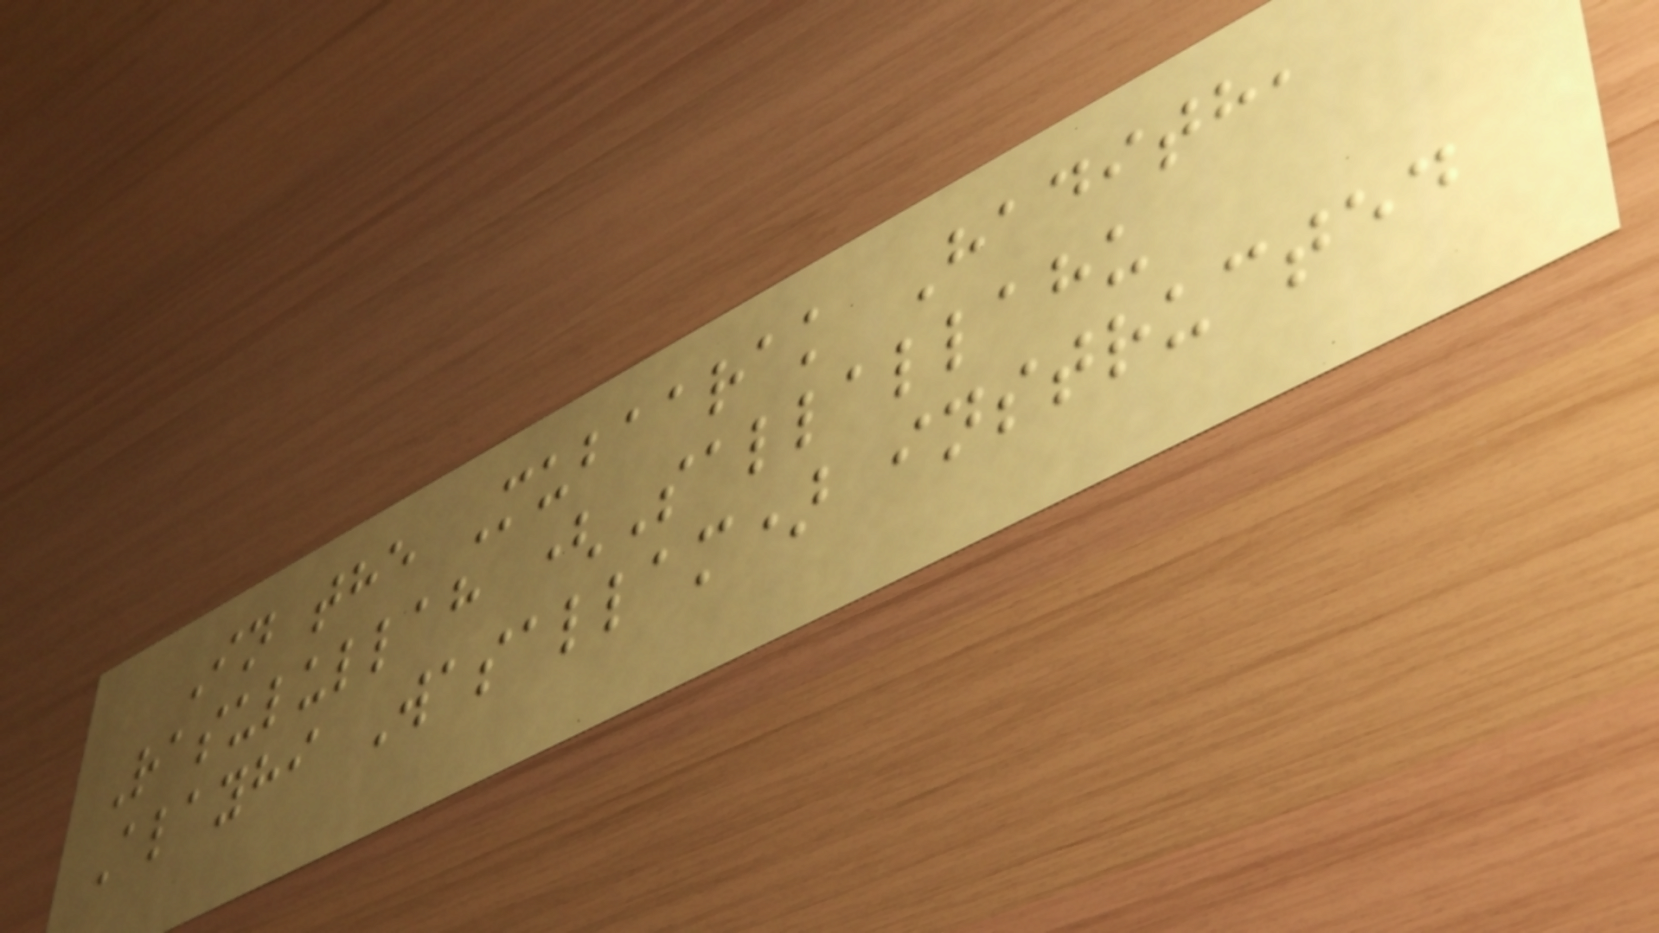In the Mubaarak Hadith,
Rasulullah (Sallallahu
Alayhi Wasallam) instructed
